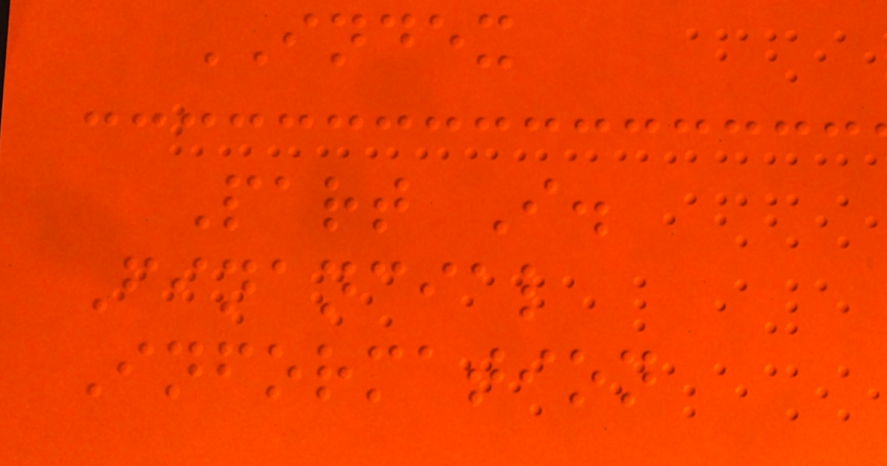INDEX
Part I.
Financial
Information
